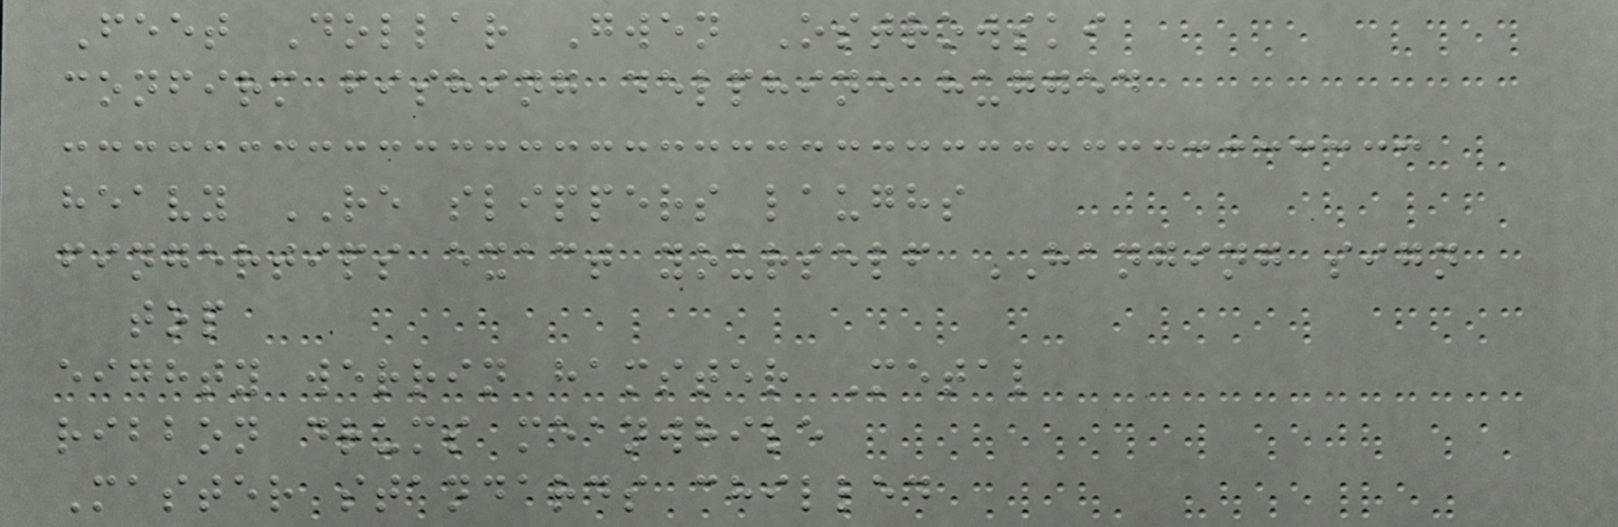Feet Dollar Gwen Ostrowski
confirm fishing delphine hugged
heavy RE slippers laughs
fingertips exact yourself HANGING sign
top
eighty werrin hamster Metal
ribbon drums meanwhile
Master standards chilled
